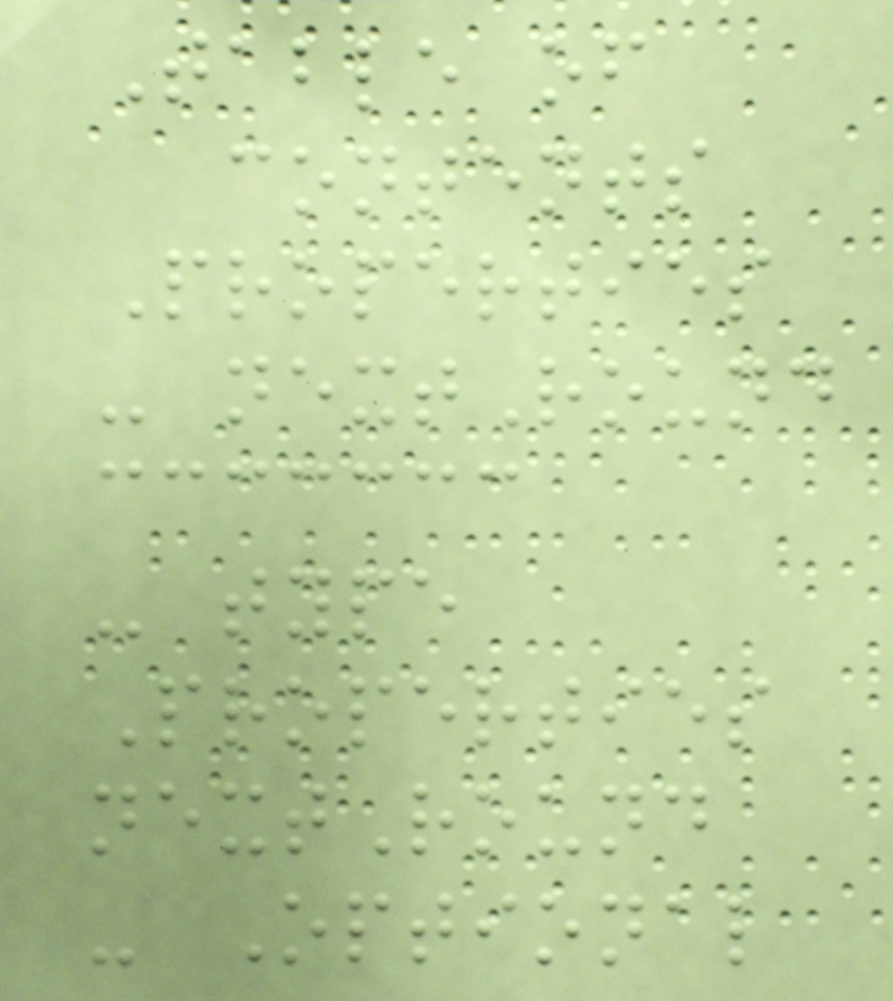Table of
contents
Properties
- nextRound
- type
Properties
nextRound
- Optional
